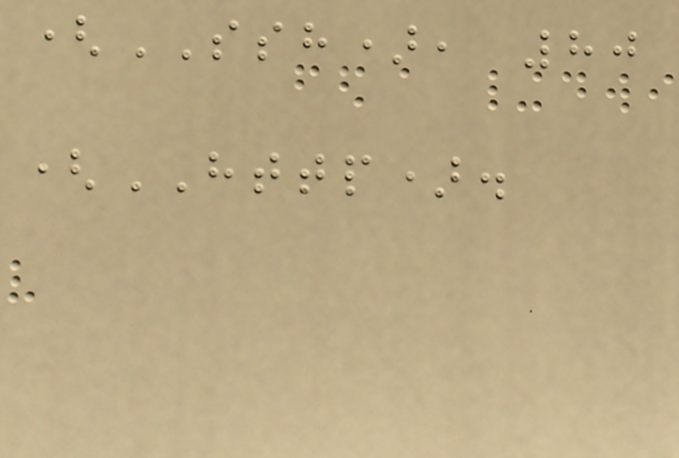(SSH), 80
(HTTP).
